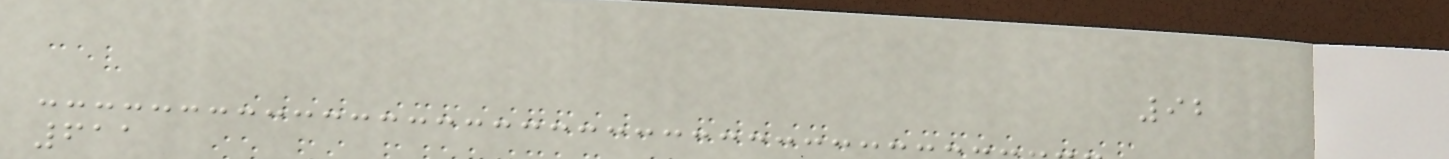92
611
